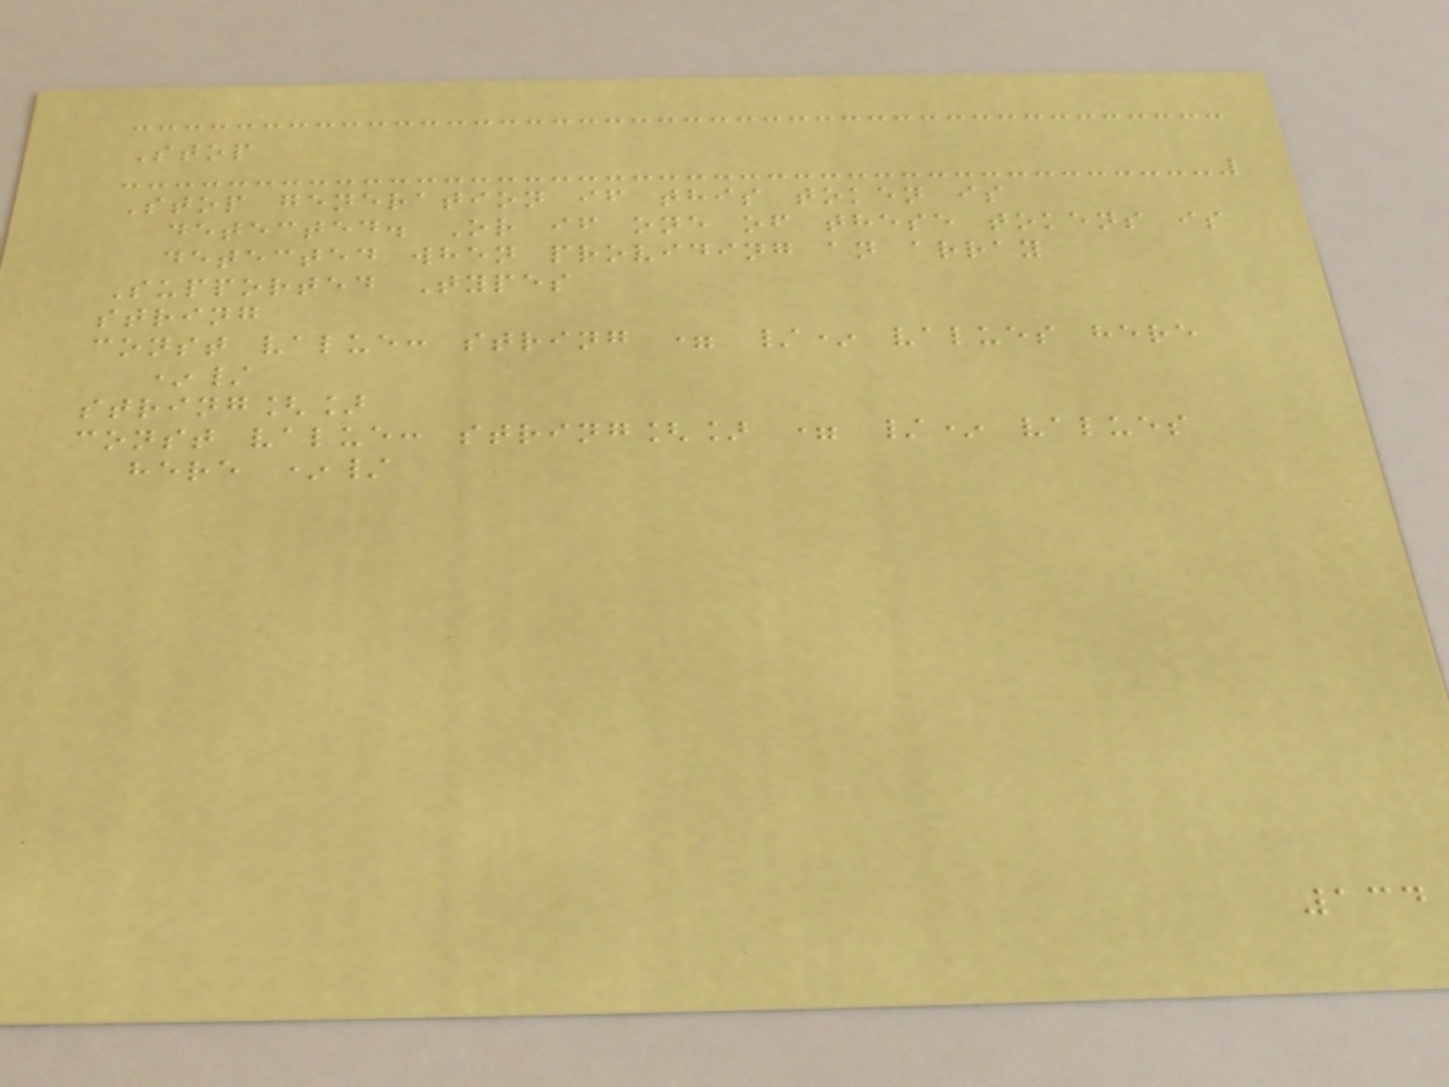Stop
Stop generation if this token is
detected. Or if one of these tokens is
detected when providing an array
Supported Types
string
const value: string = /* values here
*/
string[]
const value: string[] = /* values
here */
134
